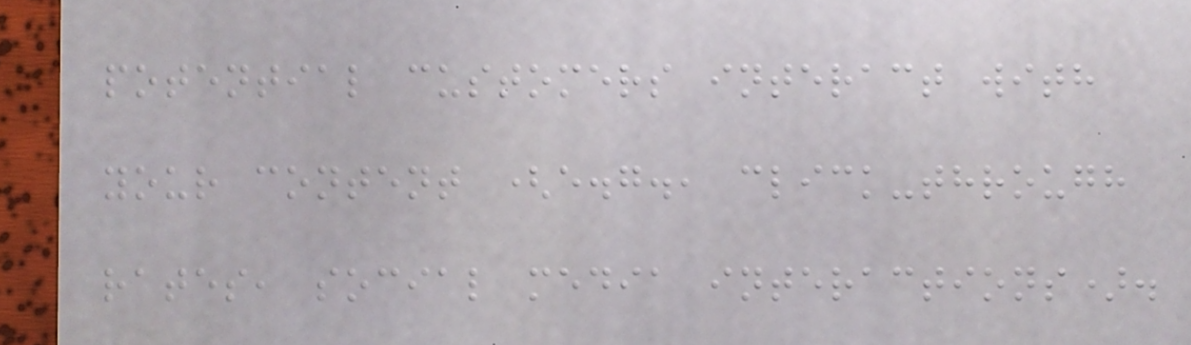potential customers interact with
your content (e.g., click-through
rates, social media interactions).
